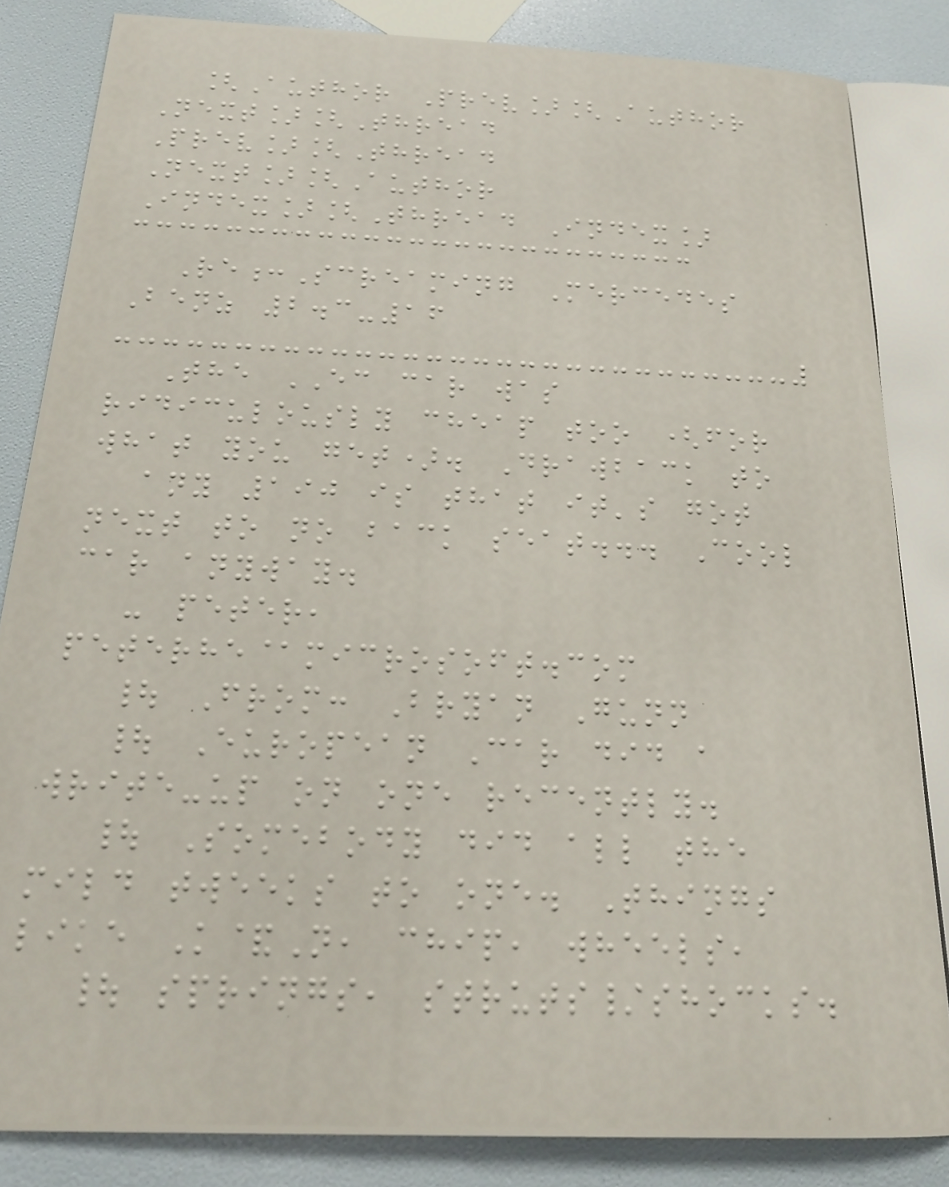[Author Prev][Author
Next][Thread
Prev][Thread
Next][Author
Index][Thread Index]
Re:Screaming Mercedes
Benz 2.3-16
The EC car was
ridiculously cheap too (for
what you get). Drawback to
any 190 is that it's got
next to no back seat... Cool
car anyway.
- peter,
peterhe@microsoft.com
| From: Bryan Gunn
| European Car did a
write-up on one recently.
| Somebody did all the
mild tweeks to one. Things
like K&N, chip, wheels,
| springs, struts/shocks.
